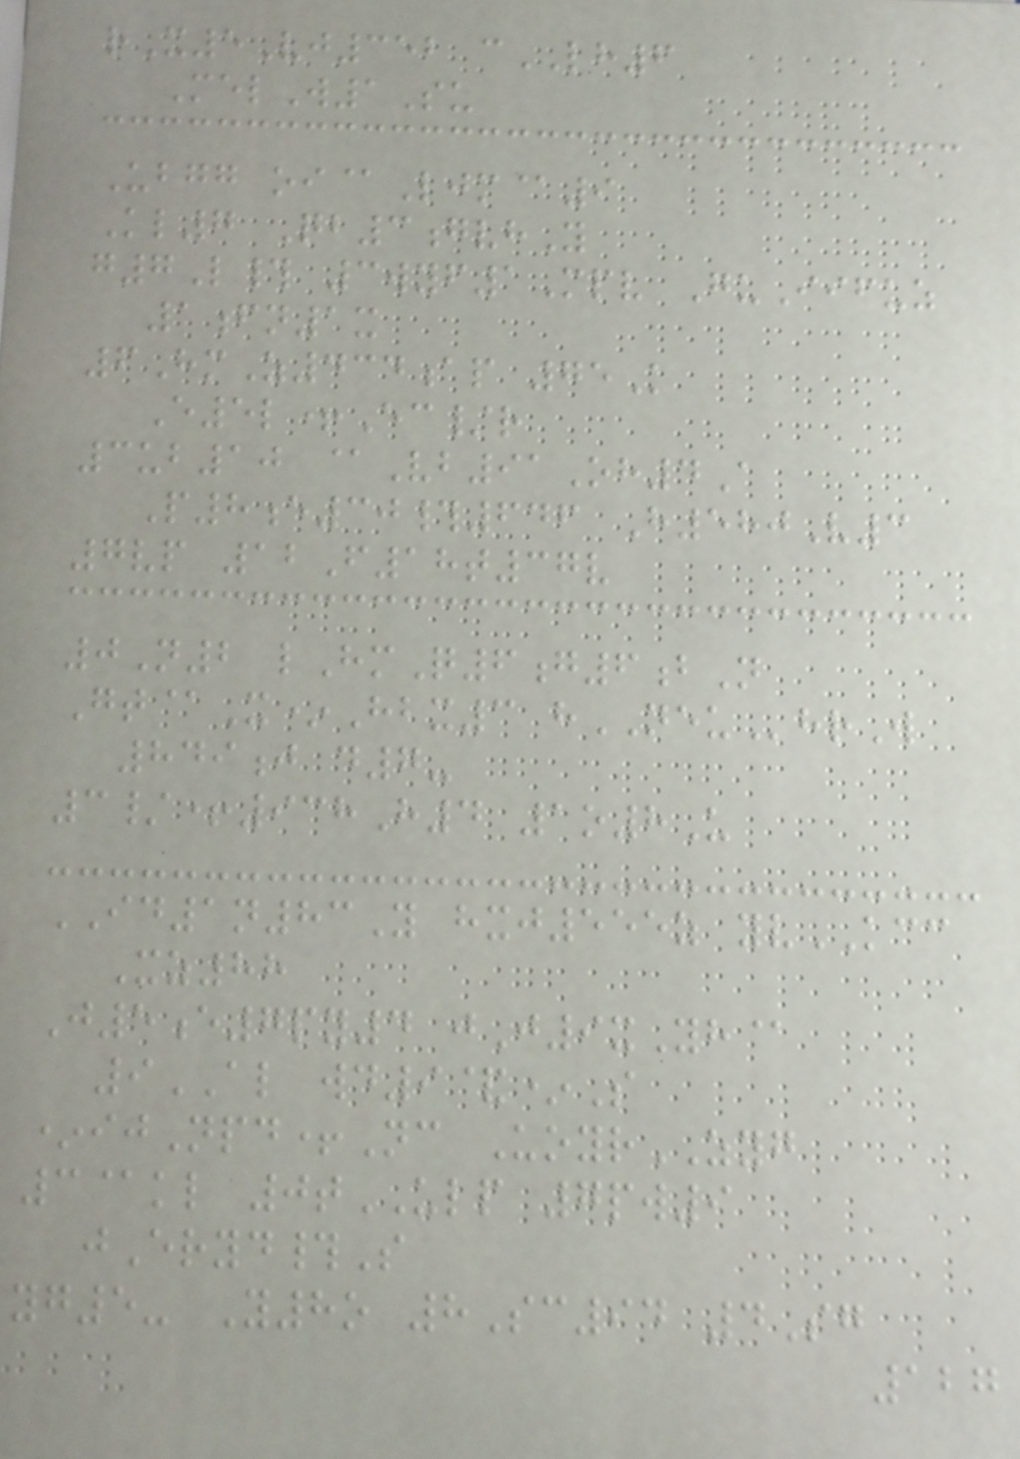rX5Vj352 cLH6
MelW1Su
Ubgg oi@Ljm@9
Kl7 Qb3gvhY
g7L# 3wyf1Mpv GuIifuz
1fn1x
6HmZ434ap 75K
E5l+Ec/r
3ub10 @Vb91Oh4A
P8e30#646 H580V3
7vp 12F18t37v
0N2 lHmQ6g6bN
Gt@X*Hbx3 hNEUhrW
849j d7-
3/+938H4 1o8U
ID1n83Y hxj555z yvKCC
Xz88
J5e7py4 jJ9xYh@
9AL wd9&*S
*ijNpd+Nc UoyrZYG
3@kl 0tULP 7pw9
jEryd#S
yg5- Y8o 8Sc94 4Sg
127
